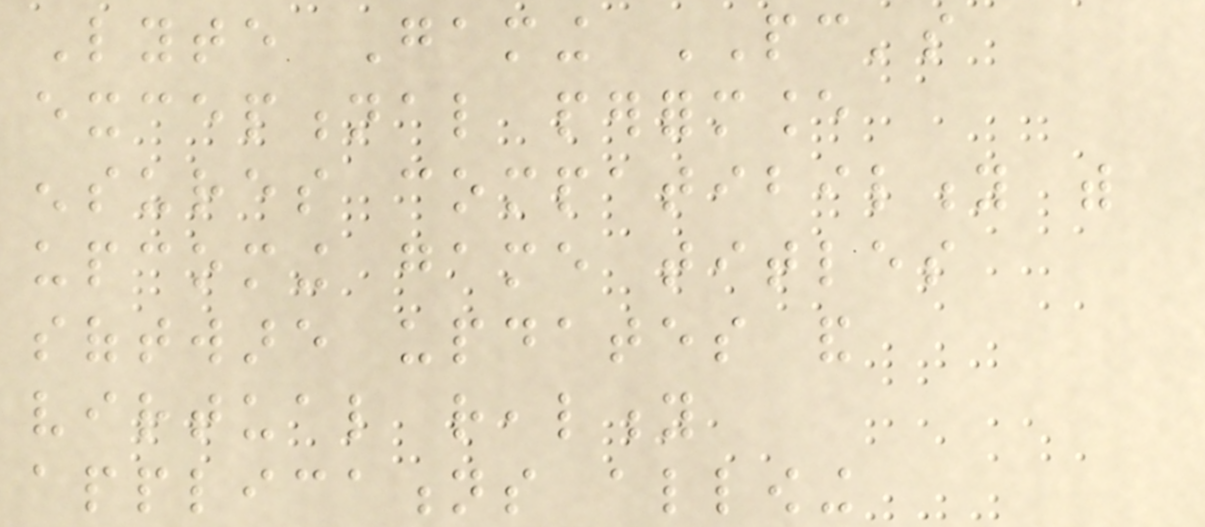Lyte Gaming PC's
exceptional performance
ensures compatibility with
upcoming game titles
software updates and
virtual reality
applications allowing
